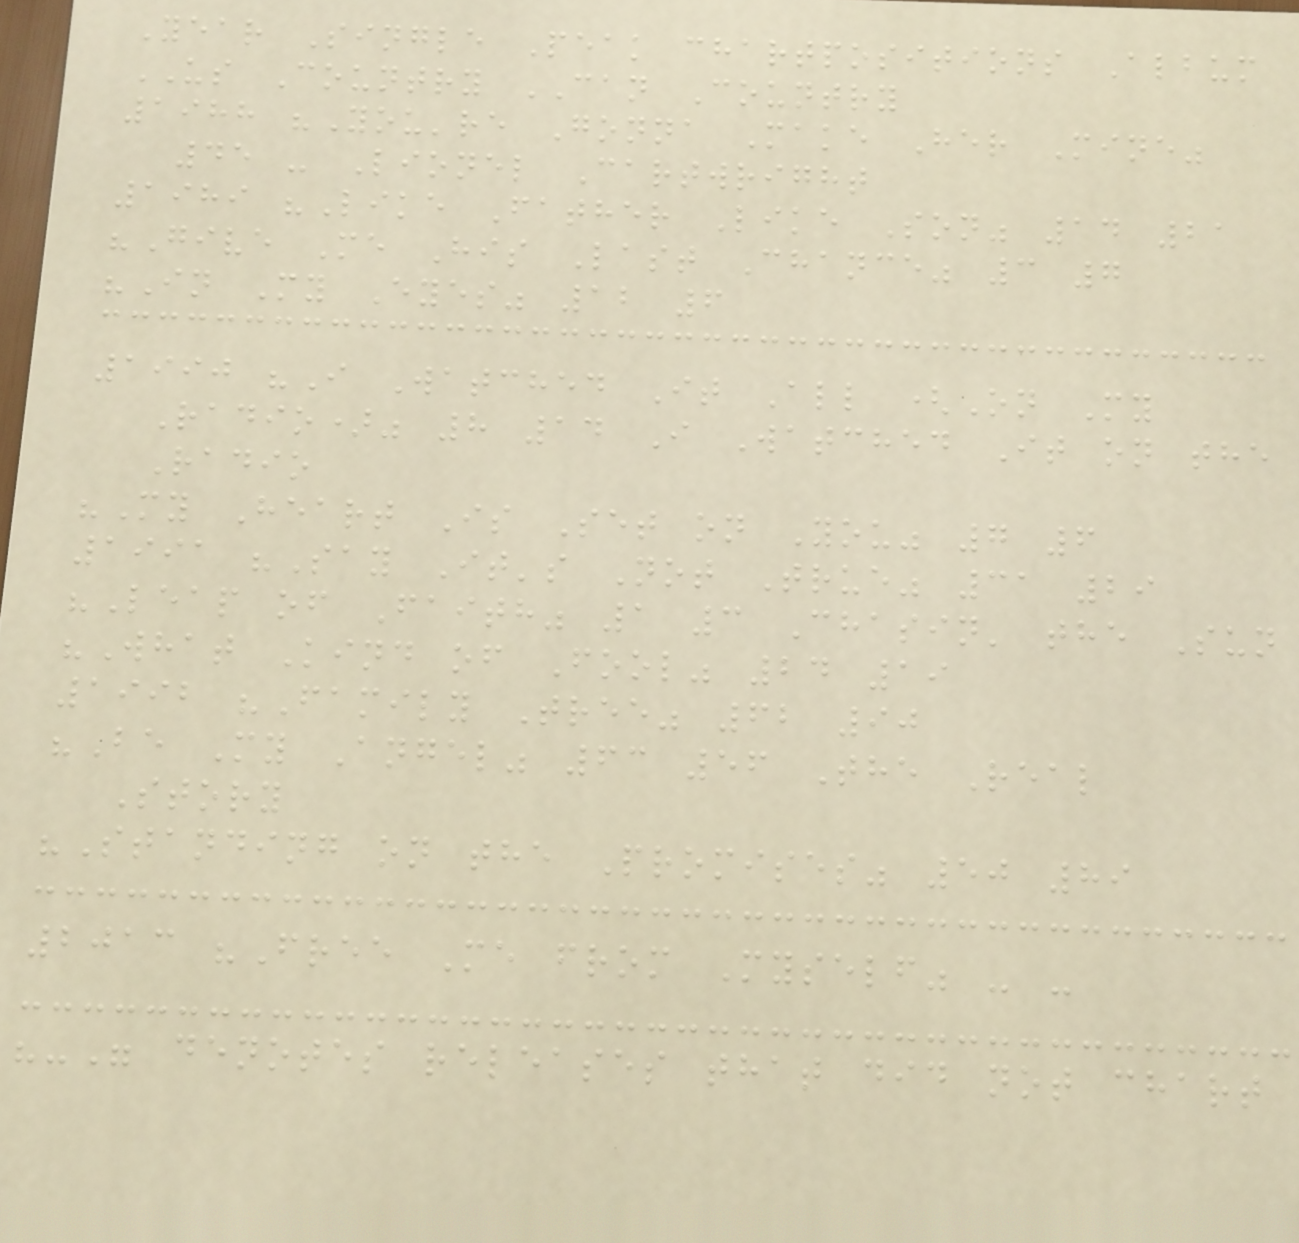Year Single Peak chartpositions Album
US Country CAN Country
1988 "You're Gonna Make Her Mine"
45 - Lionel Cartwright
1989 "Like Father Like Son" 14 21
"Give Me His Last Chance" 3 7
"In My Eyes" 12 6
1990 "I Watched It All (On My
Radio)" 8 14 I Watched It on the
Radio
"My Heart Is Set on You" 7 6
1991 "Say It's Not True" 31 29
"Leap of Faith" 1 3 Chasin' the Sun
"What Kind of Fool" 24 19
1992 "Family Tree" 62 90
"Be My Angel" 63 56 The Real
Story
"Standing on the Promises" 50 89
2013 "Free Me from Myself" - -
"-" denotes releases that did not chart
